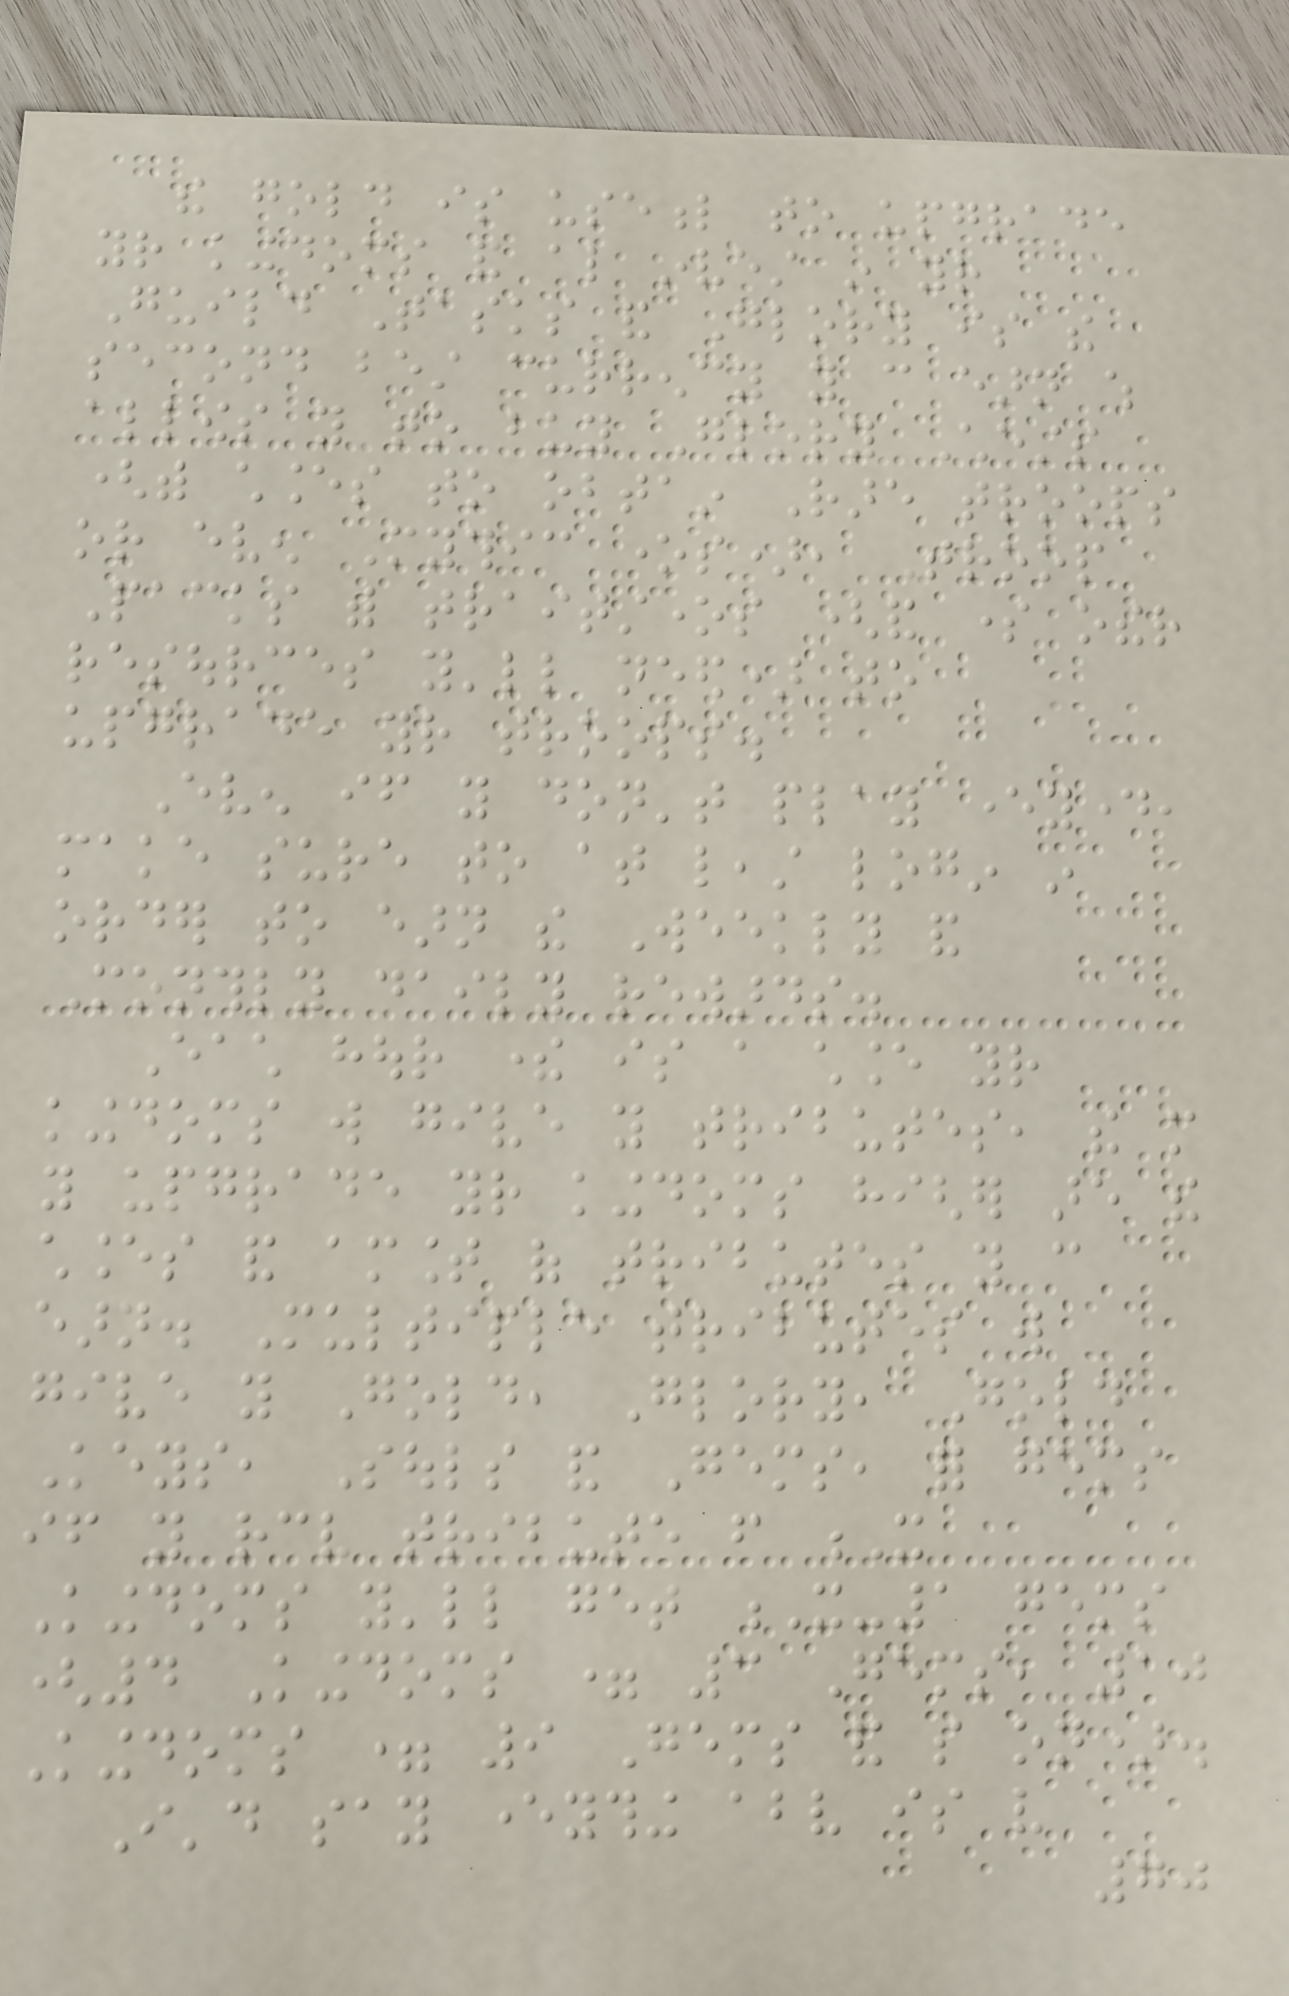the gold is useful to upgrade
your kingdoms and also invest in your
Guild Tasks and Glory is the
second best currency you can earn which
allows you to buy Glory Chests
(with chances to obtain Rare troops
or even Mythic ones), Troop
Packs with traitstones (and some other
resources you'll need) to
upgrade your troops.
Even if you don't play everyday,
make sure to at least login in
order to earn the Weekly and
Monthly daily rewards.
Each hour there is a chance your
kingdoms will give you tributes, the more
you upgrade your kingdoms higher are the
chances and amount of tributes you can
earn. Multiple tributes will
give you Gold, Glory, Gold
Keys, Souls and Gems, for gems
if you receive tribute from X
Kingdoms you'll get X-1 gems
(4 Kingdoms = 3 Gems, 10
Kingdoms = 9 Gems and so on).
I'd say everything above is very
70
